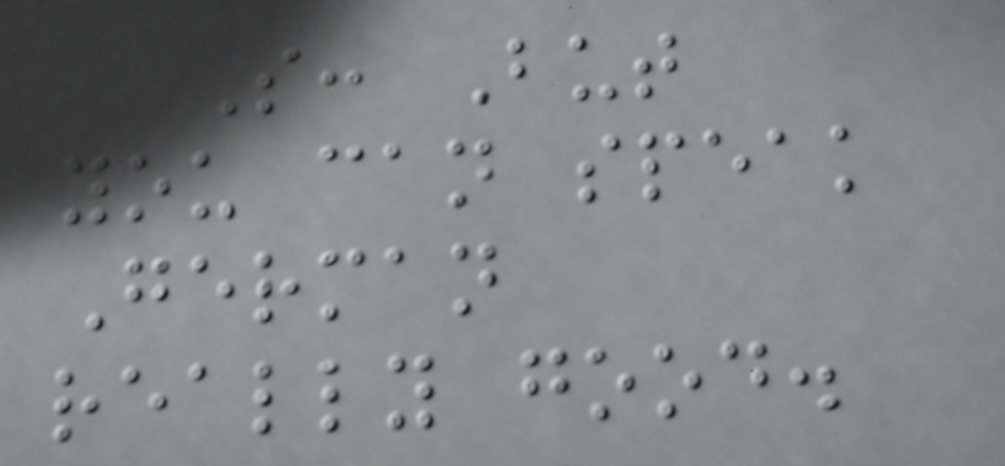S: But
you can speak
German
really good.
